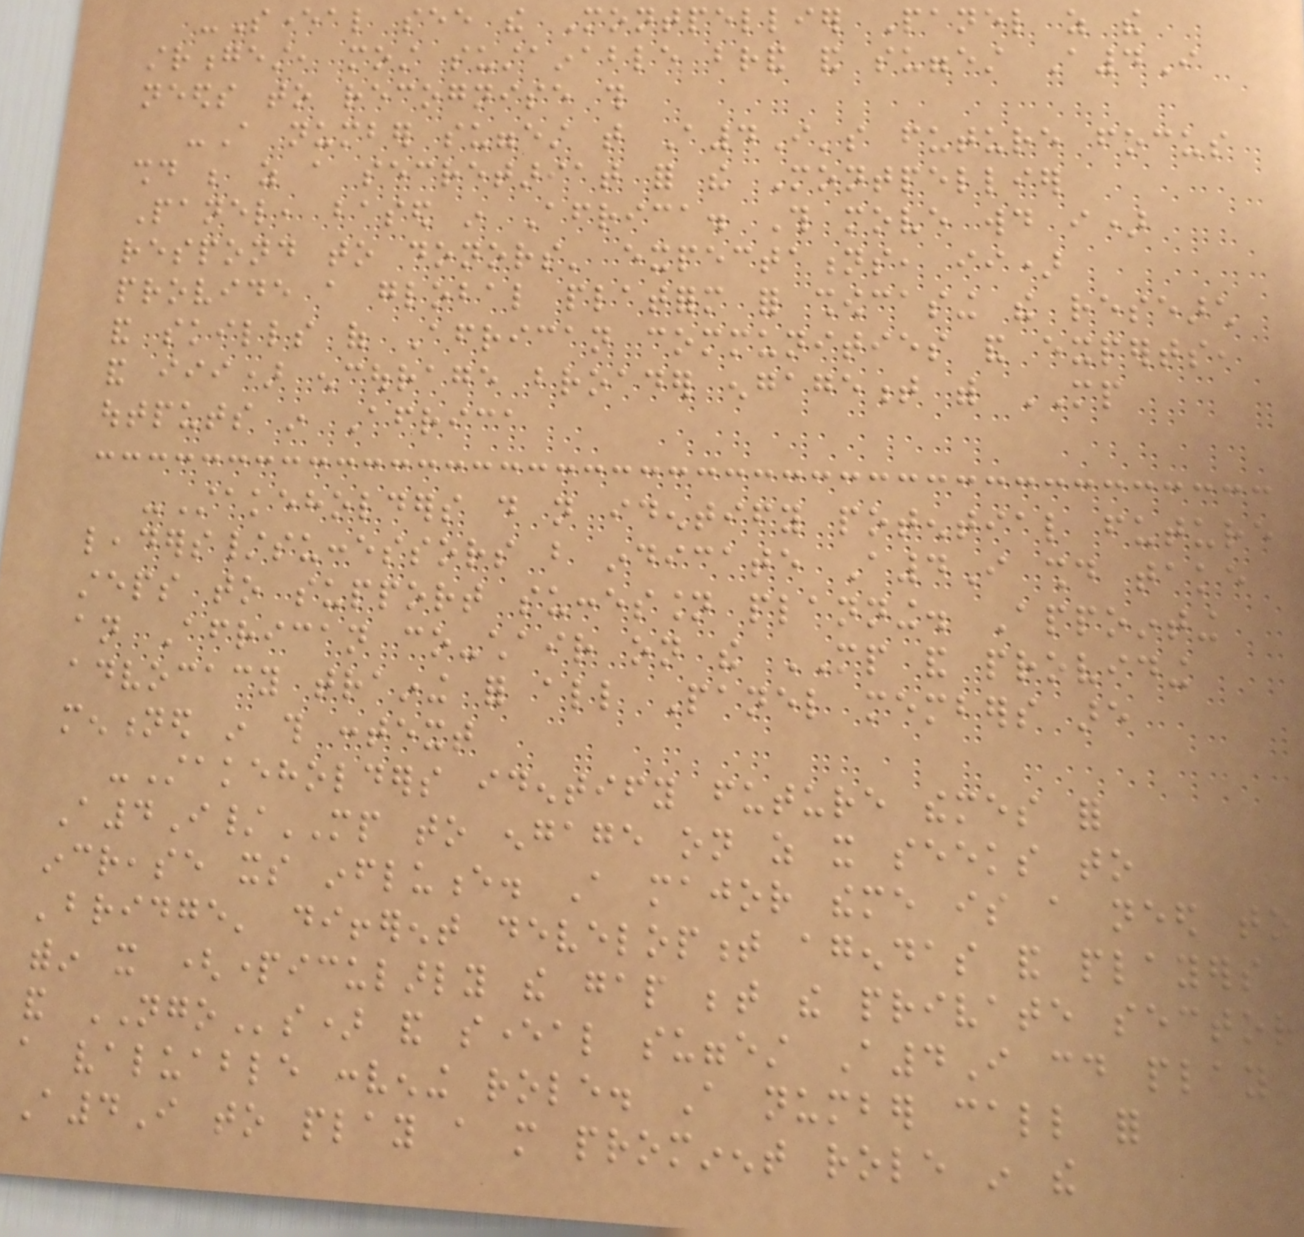-Several see the Montpellier Panel as the
strongest, most sustainable brand and suggest A4I
needs to recognise this
-A number suggest that A4I's future focus
should be as a secretariat for the Montpellier
Panel, based in Africa. This move would i)
respond to donors' expectations, ii)
provide a global platform for showcasing the research
and skills of African communities and experts,
and iii) encourage broader engagement with MP
outputs in Africa
-Stakeholders do not identify potential future
leaders/successors but indicate A4I should take
steps to support succession planning. Appointing
an African co-chair on the MP and providing
advocacy training for all Panel members are
mentioned in this context
-Stakeholders identify future themes for
A4I/MP to engage on as it seeks to
increase its influence. A major theme is a need to
'bridge' different development agendas and players
within it (particularly the gap between the private sector
and NGOs) and several suggest A4I could play
a valuable convening role. A number call for
A4I to play a more prominent role in the
